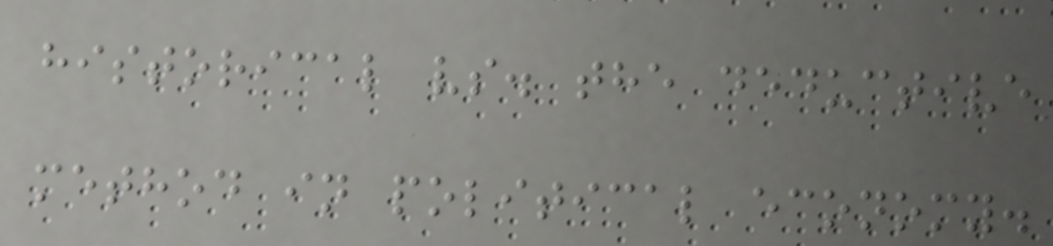historical vs. the deductive
method in political economy.
